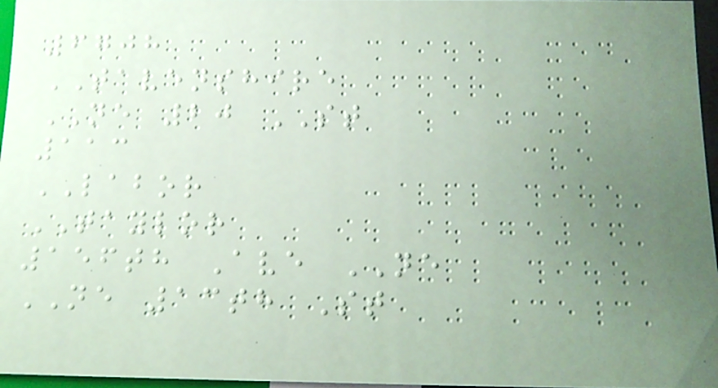6708
TAVENSHIRE
NE 20 ST
113
LABOR
TAYLOR
156th Ave NE
NE 13th St
